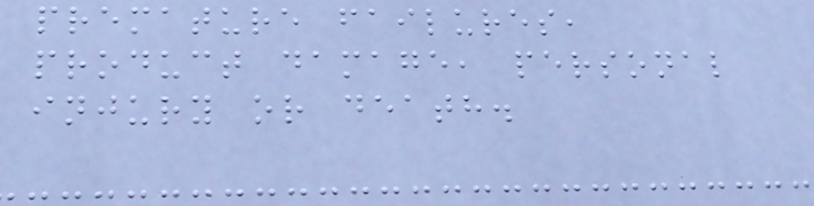premature failures,
product damage, personal
injury or death.
